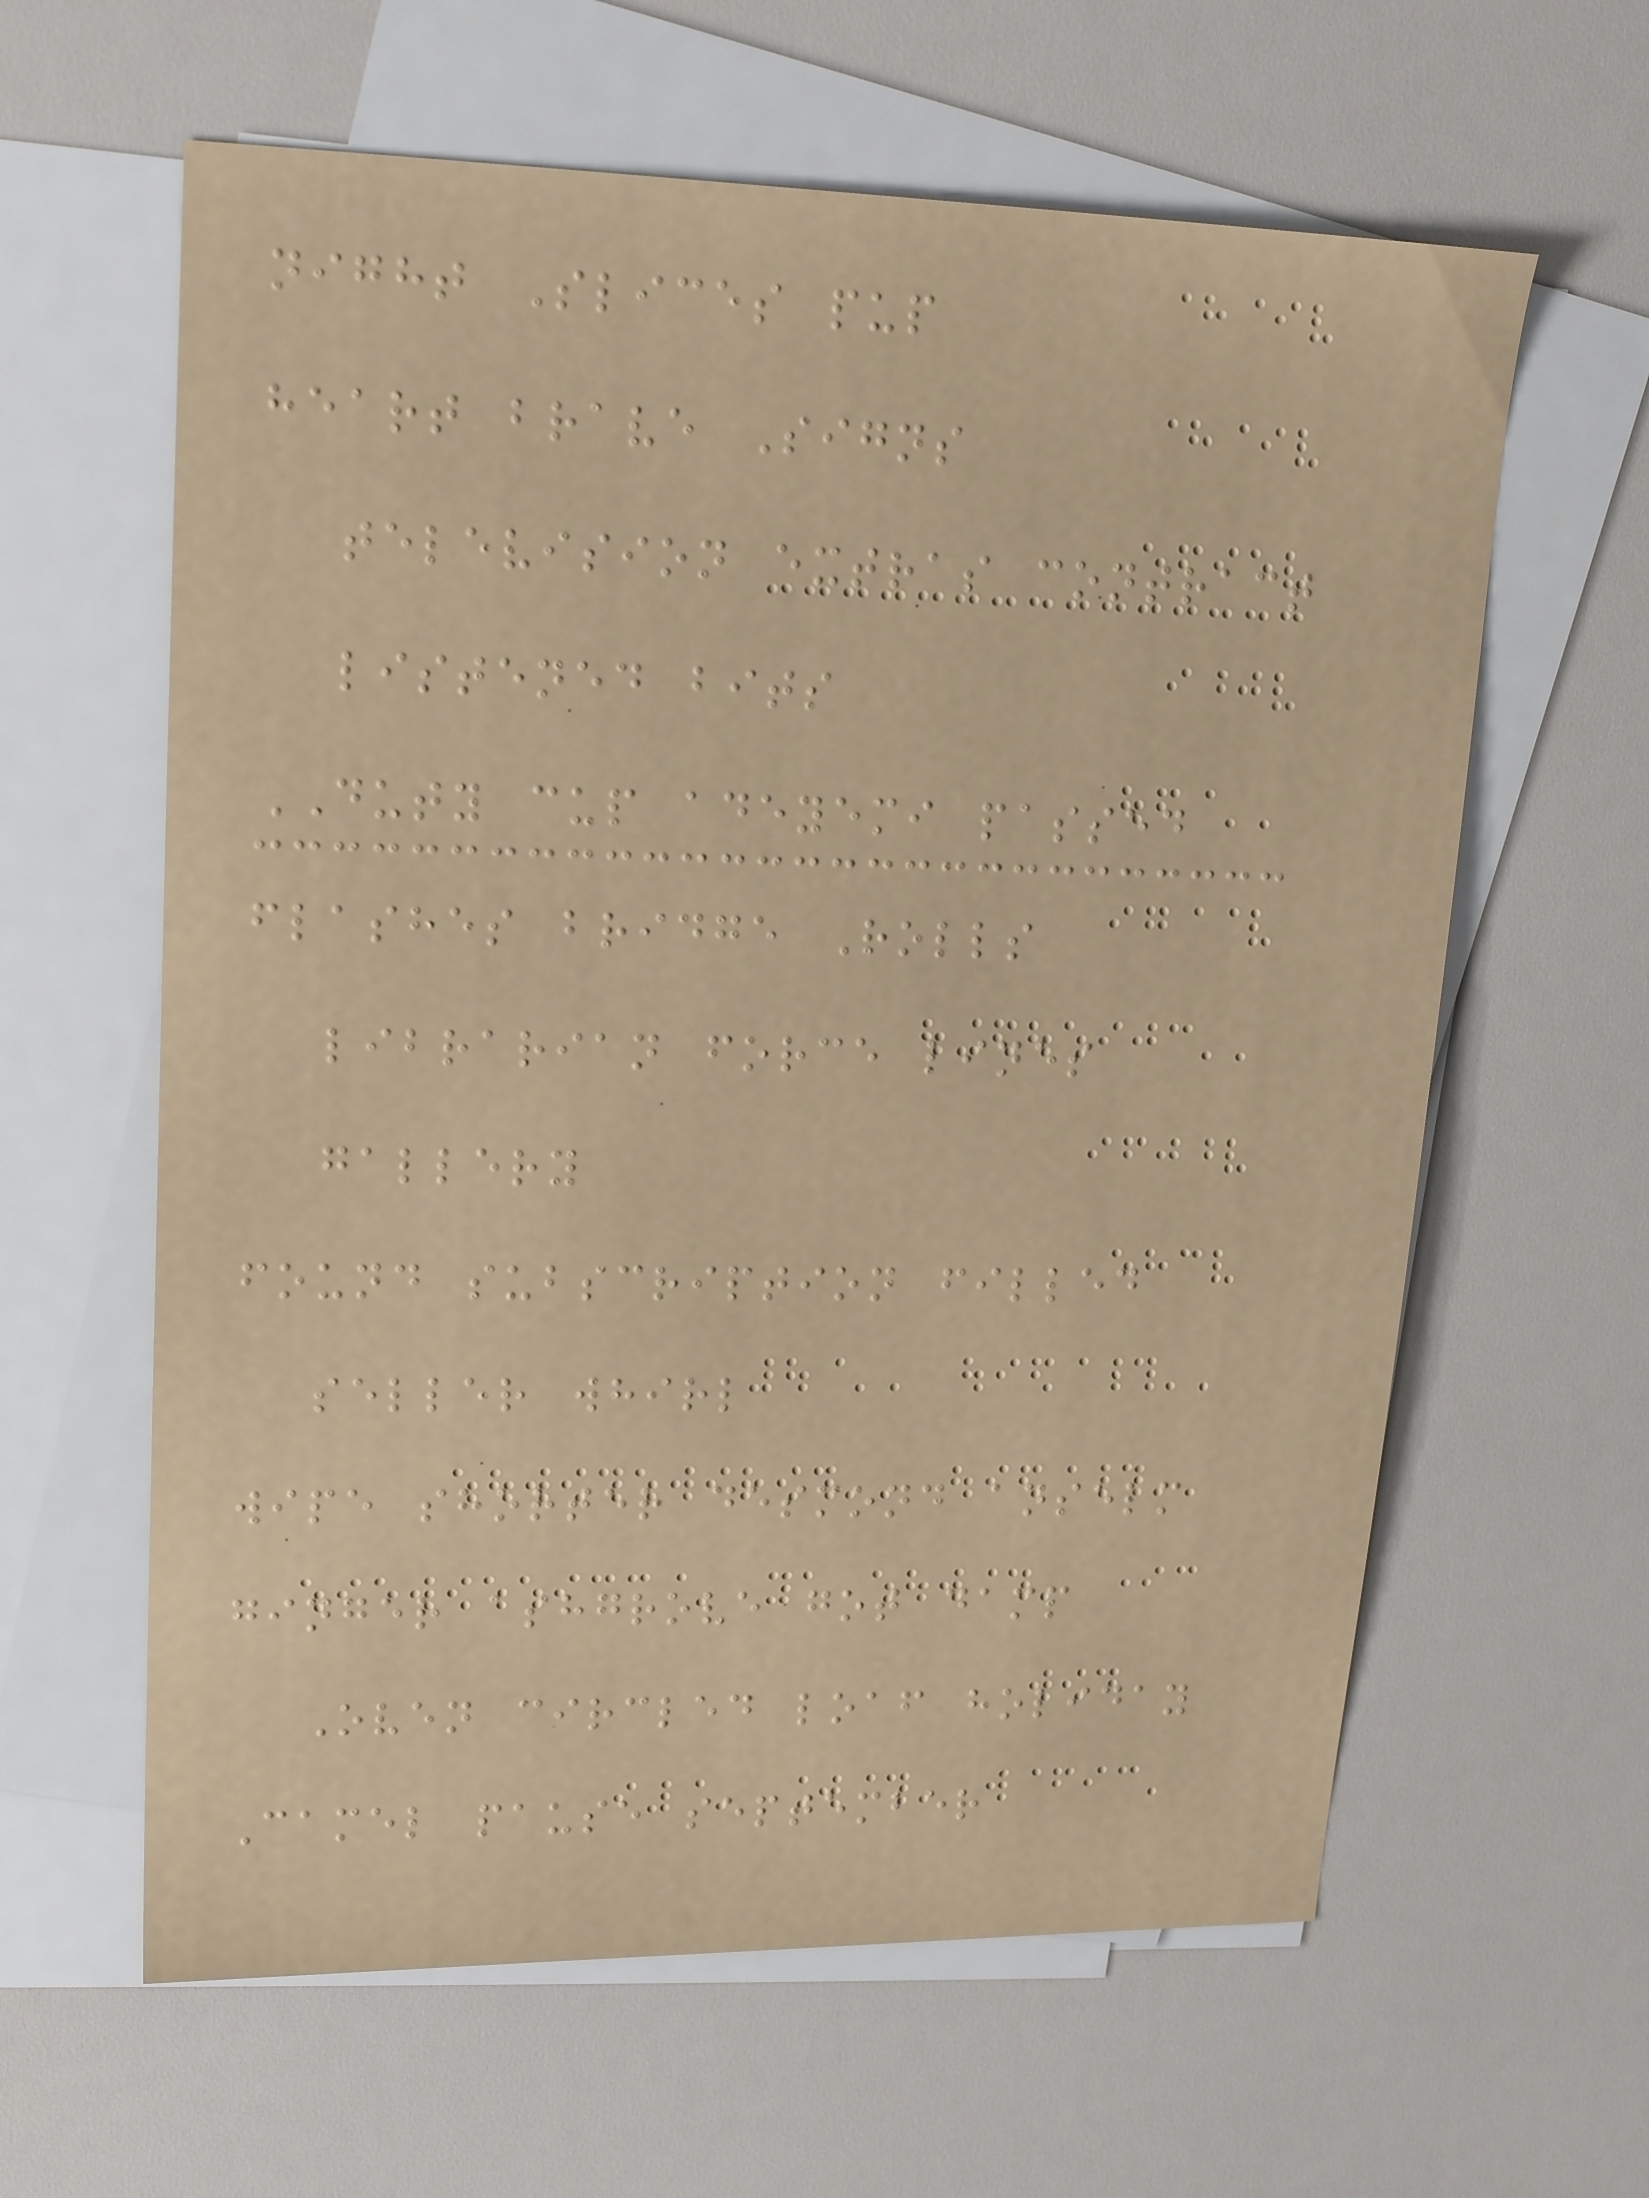night Slices pup
heart brave Signs
television extras contract
listened bits
DUTY cup adeyemi passed
flashes bridge Rolls
librarian force lines
gallery
found subscription filled
seller whirl
wipe shorter desmond anselm
ginger ashgrove got damp
Oven circled loaf holiday
Camel pause september
